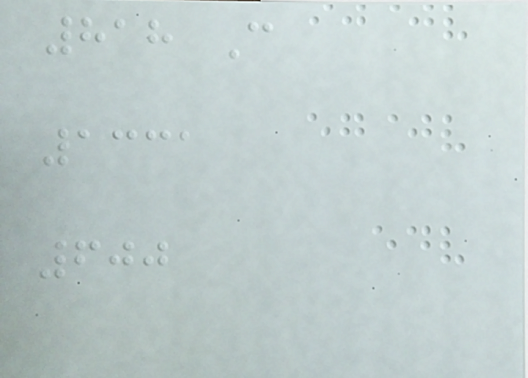818 C
1331
600
